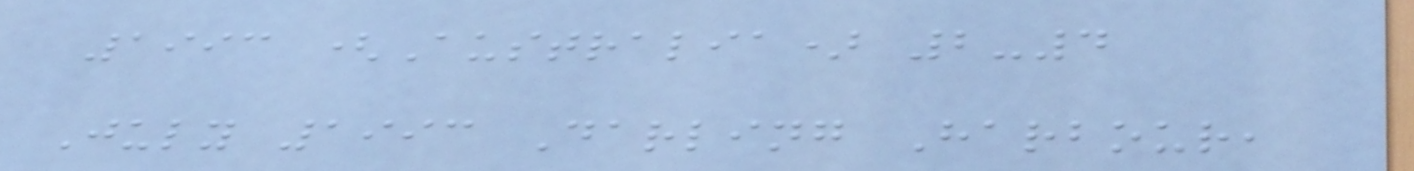1993 (Australia) 2-4
July 1993 Darling Harbour,
